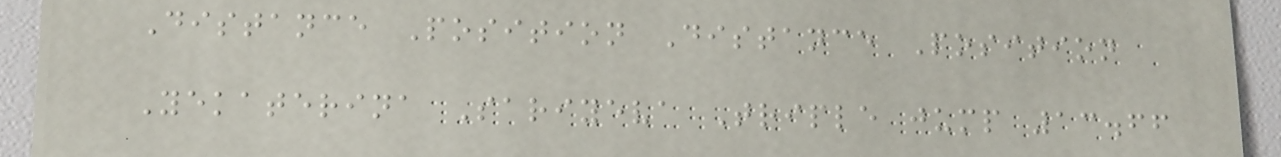Distance Position Distance Position
Yekaterina Sariyeva Triple jump 13.66
